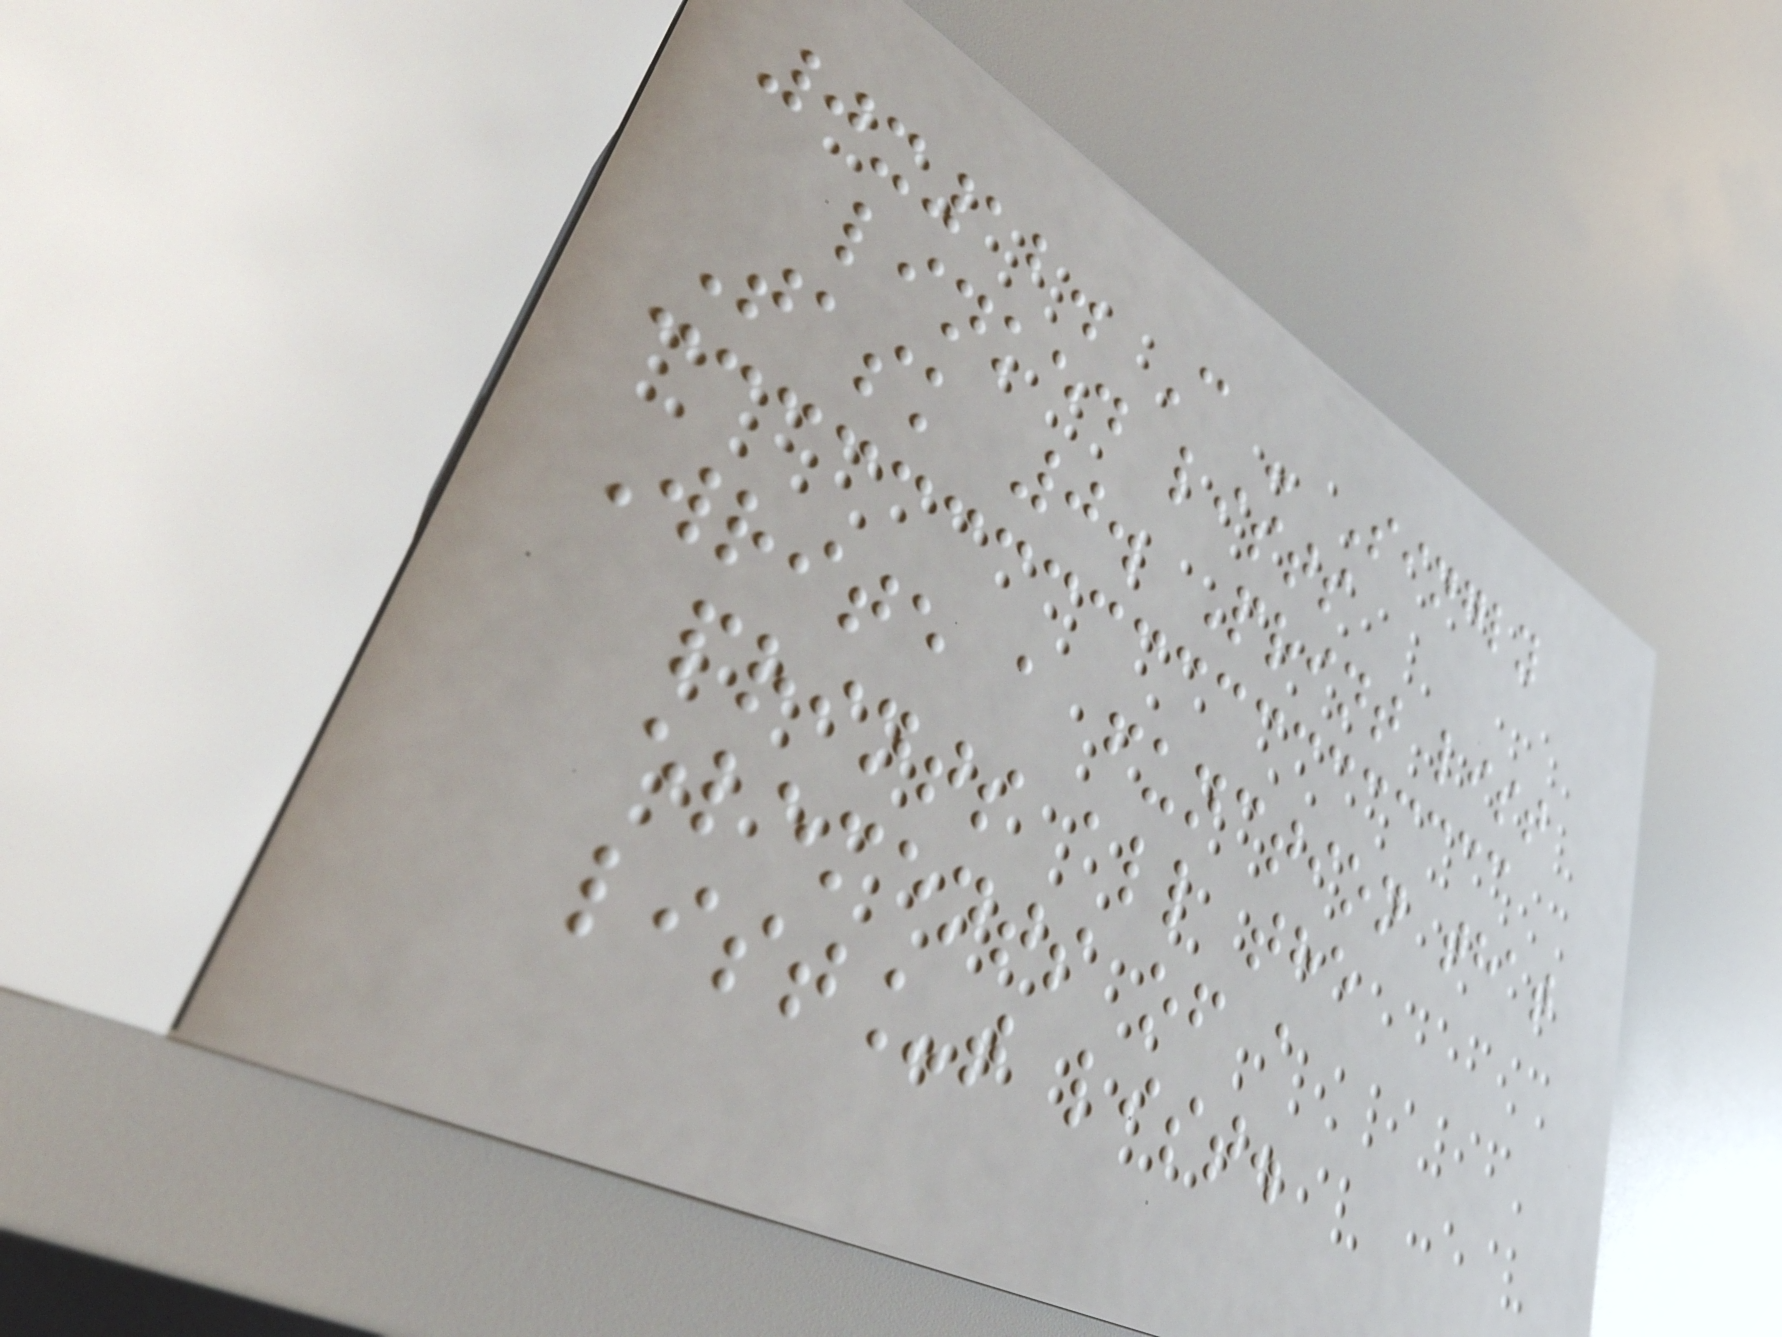0x12. C - Singly
linked lists
Task 0. Print list
Write a function that
prints all the
elements of a
list_t list.
